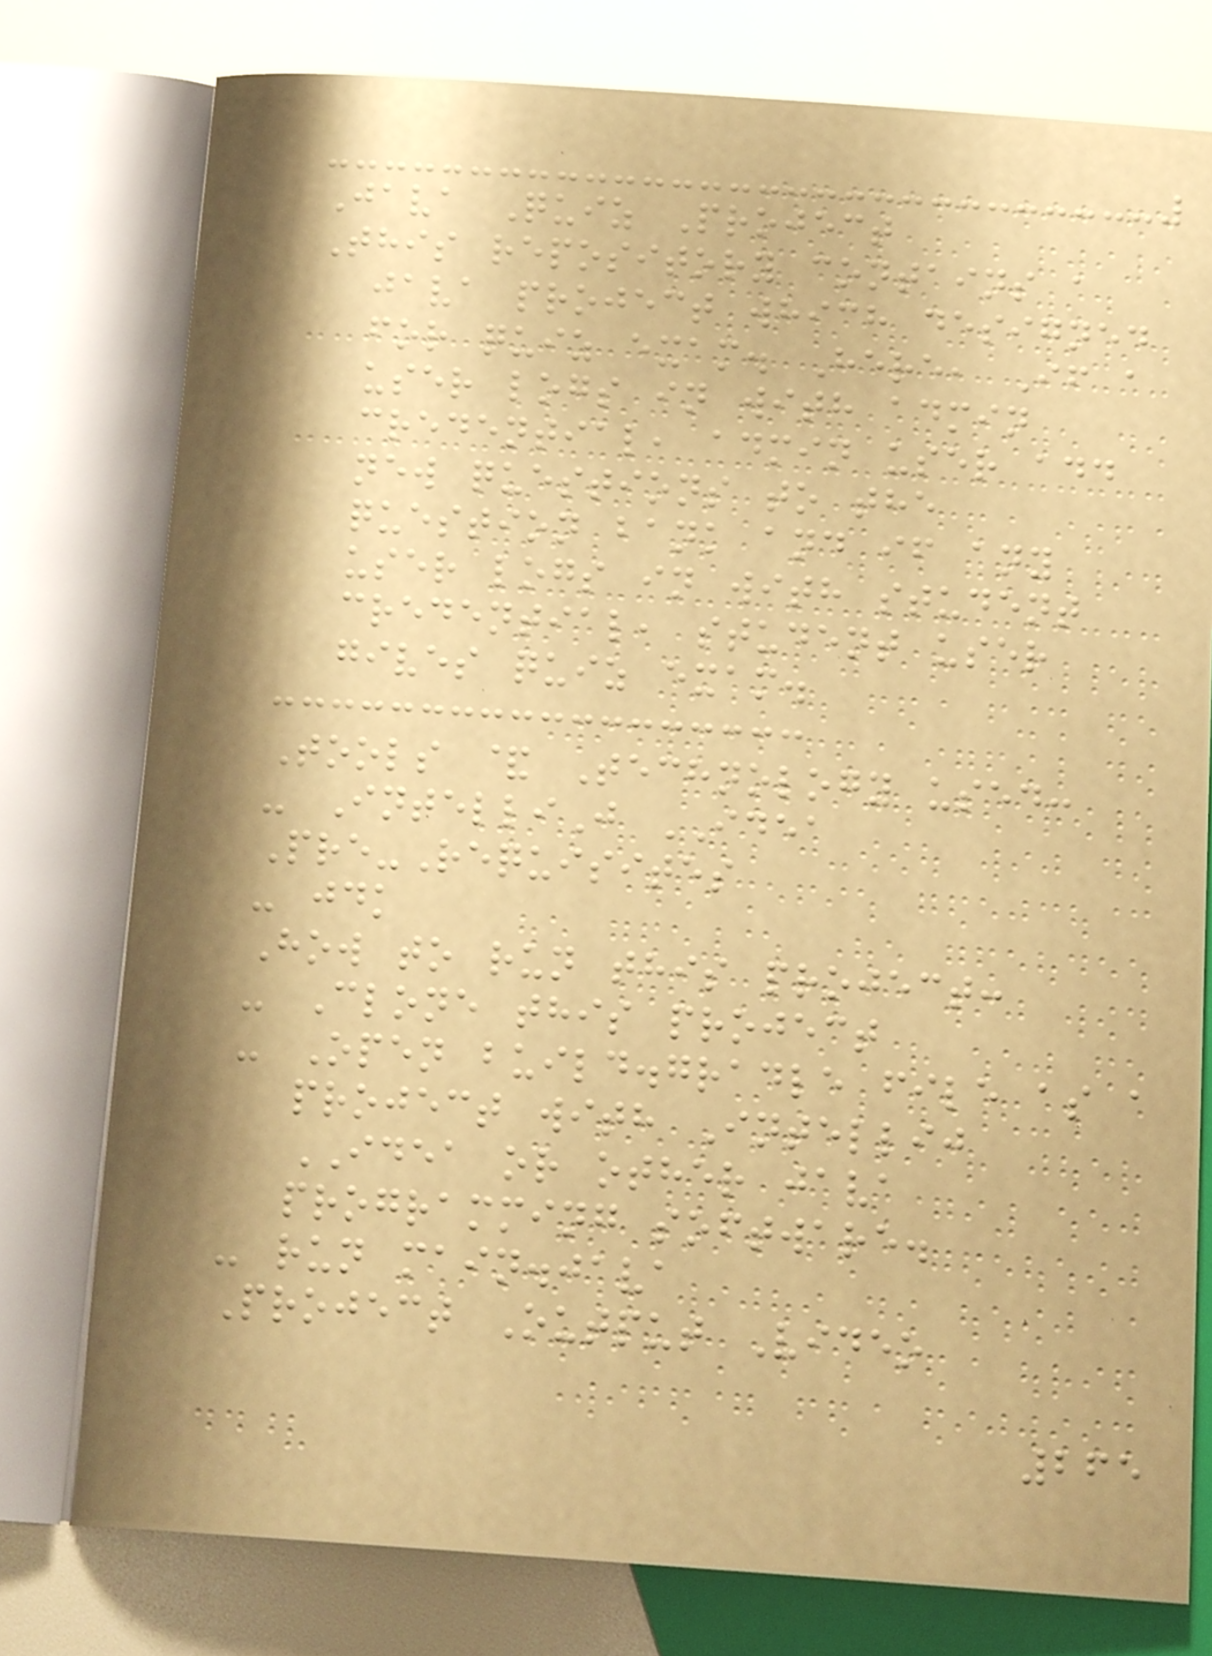Java Quiz Project
This repository contains a
java project which designed
for quiz exam. Here, If a
user logs in with admin
credential, admin user add
new questions to the
question bank and if any
user logs in with student
credential, student user
gives quiz exam.
Tools & Technology used:
- IntelliJ IDEA
Pre-Requisites
- jdk
How to run this project:
- Clone this project
- Open build.gradle file as a
project with Intellij
IDEA or other java
programming software.
- run main.java
Project Output Video
265
